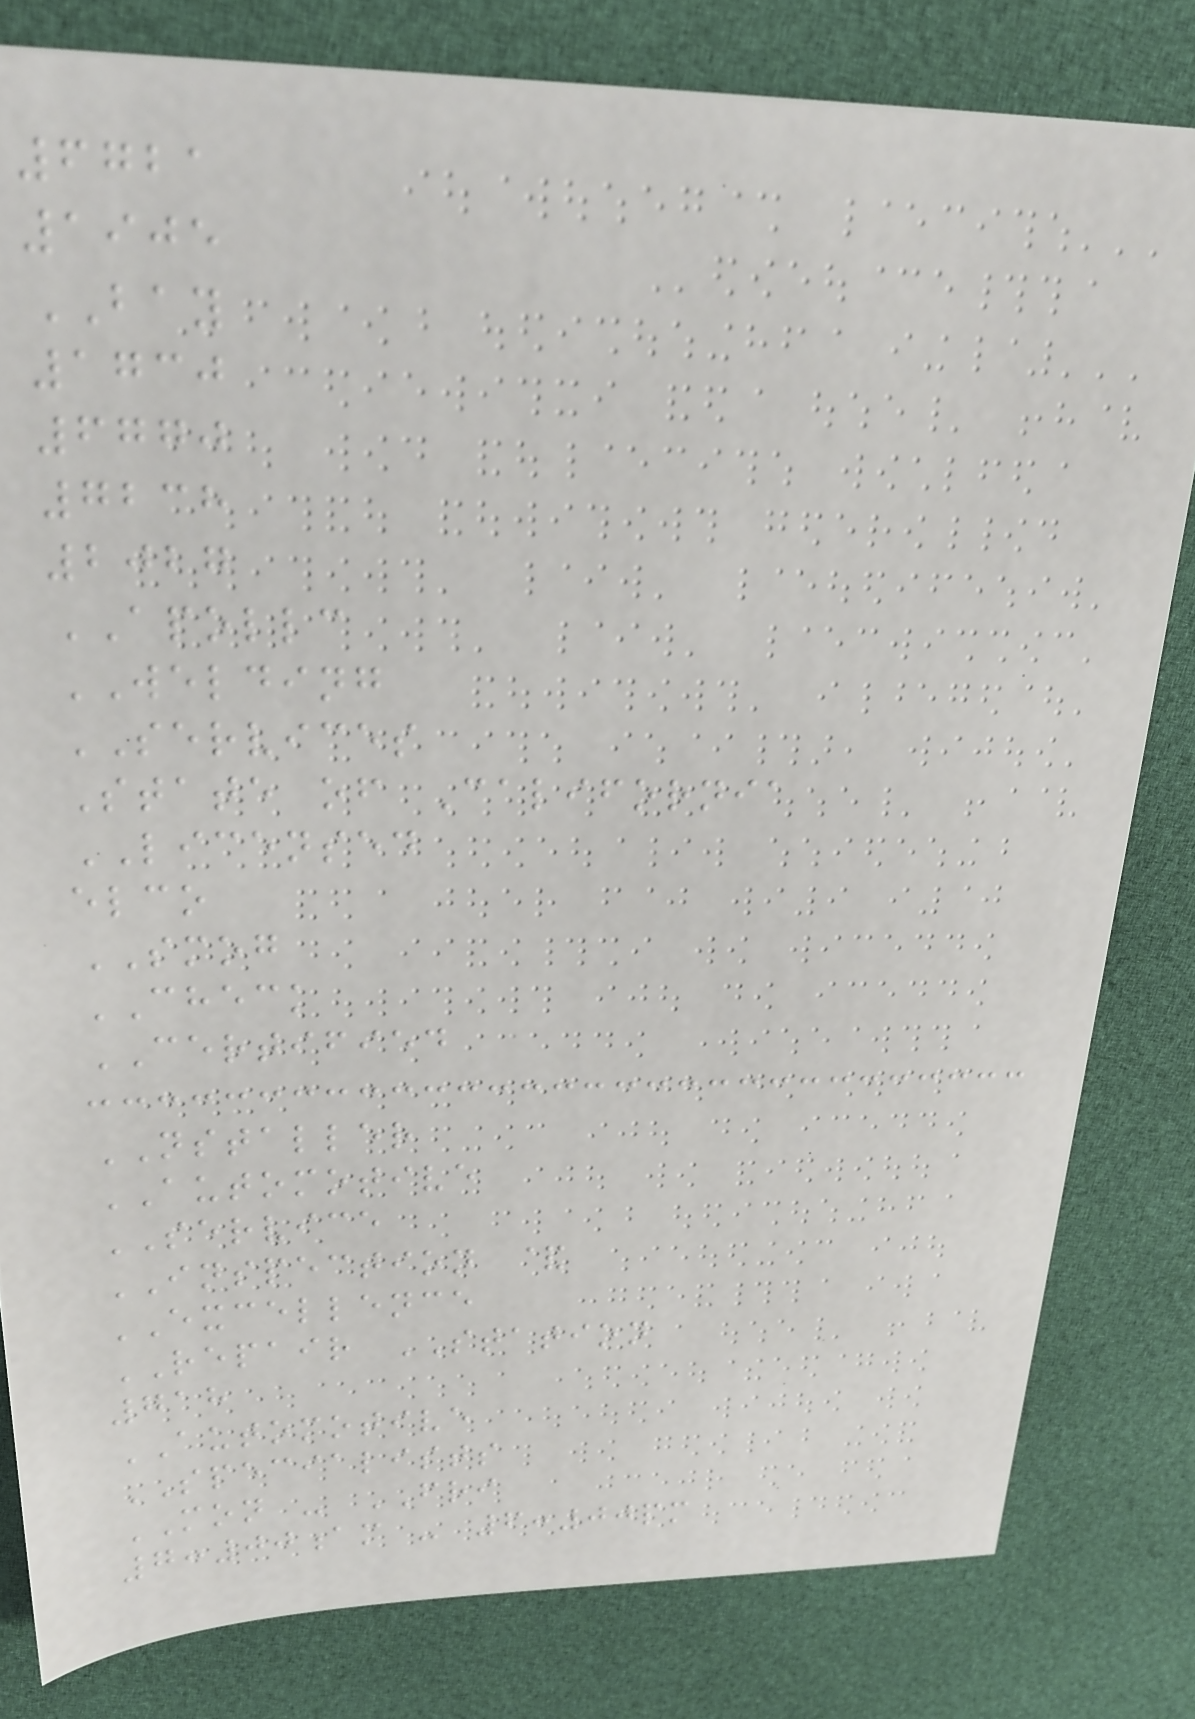6721
1905
BAY
1730
6770
7238
2027
APOLLC
WELDING
SERVICES
State of California
LICENSED
elco
SMOG
CHECK
CERTIFIED
NSTALLER
AUTOMOTIVE
SERVICE
INSPECTION &
EXCELLENCE
REPAIR STATION
718
AUTOMOTIVE
SPECIALISTS
MON - FRI
7:00am - 6:00pm
